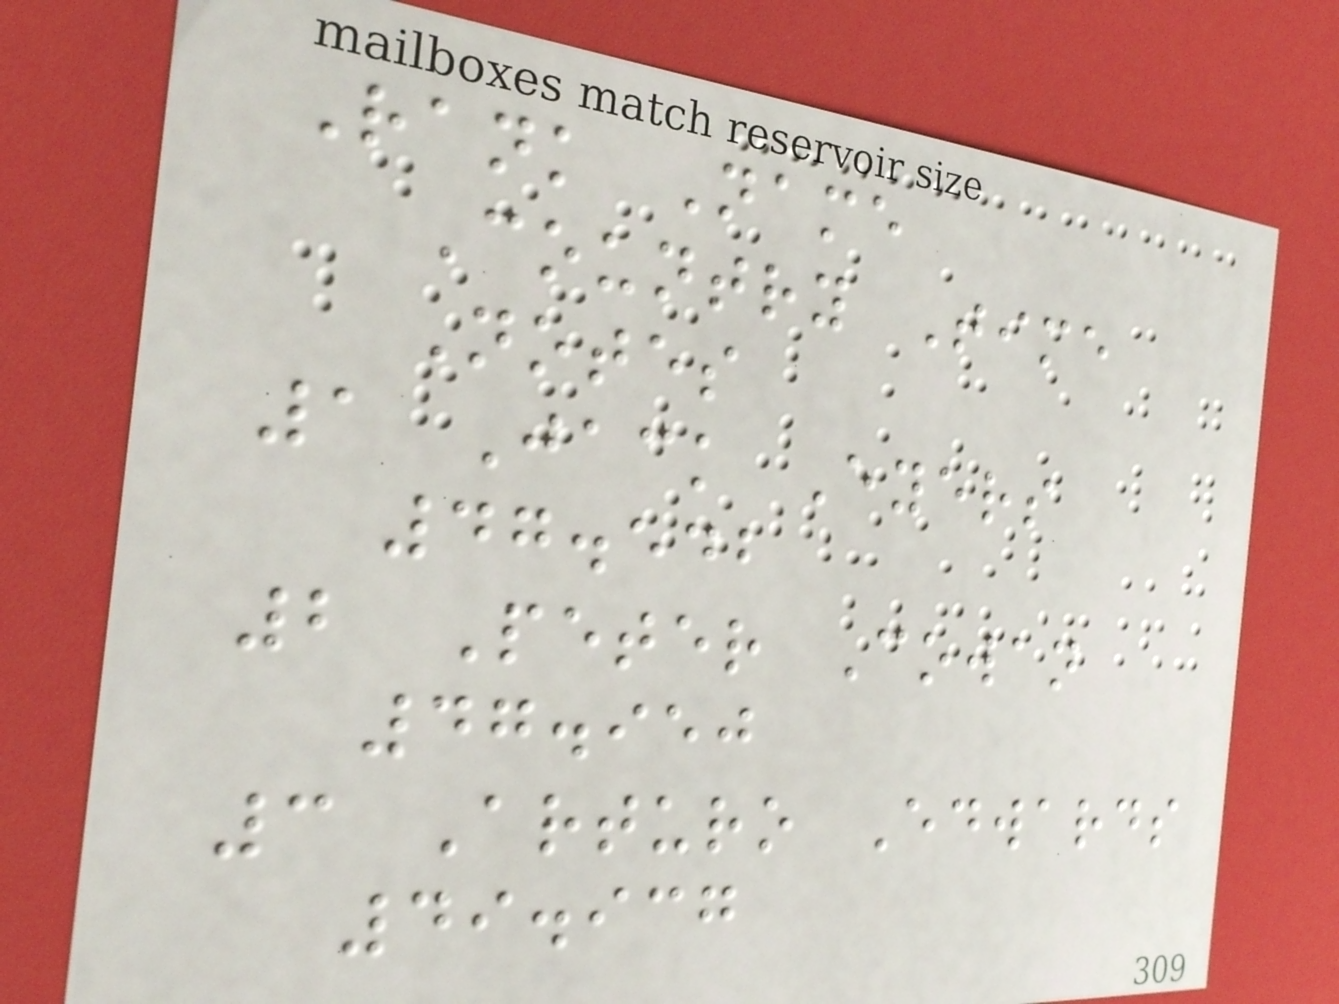Rank Name
Country Time
Notes
1 Jack Eyers
47.542
2 Peter Cowan
47.950
3 Arturo Edwards
49.937
